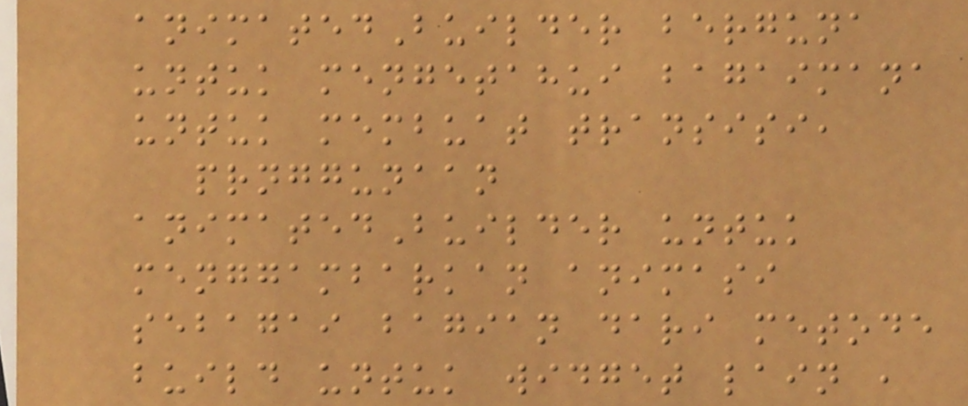animatedBuilder berguna
untuk mengetahui bagaimana
untuk membuat transisi,
prnggunaan
animatedBuilder untuk
menggambarkan animasi
sebagai bagian dari metode
build untuk widget lain ,
